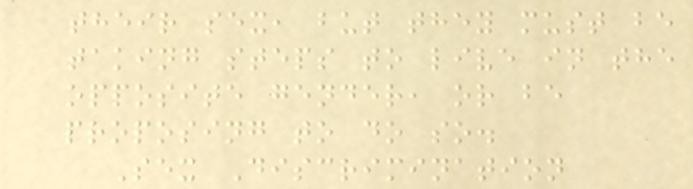their sex, but they must be
taking steps to live in the
opposite gender, or be
proposing to do so.
Sex Discrimination
